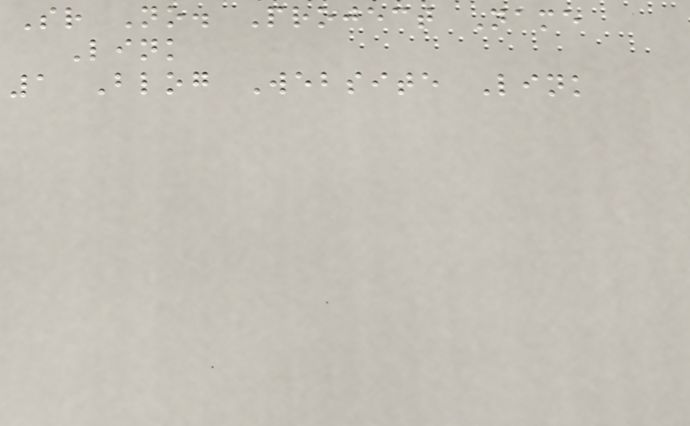Sr No. Project Name
Link
1 Blog Website Link
